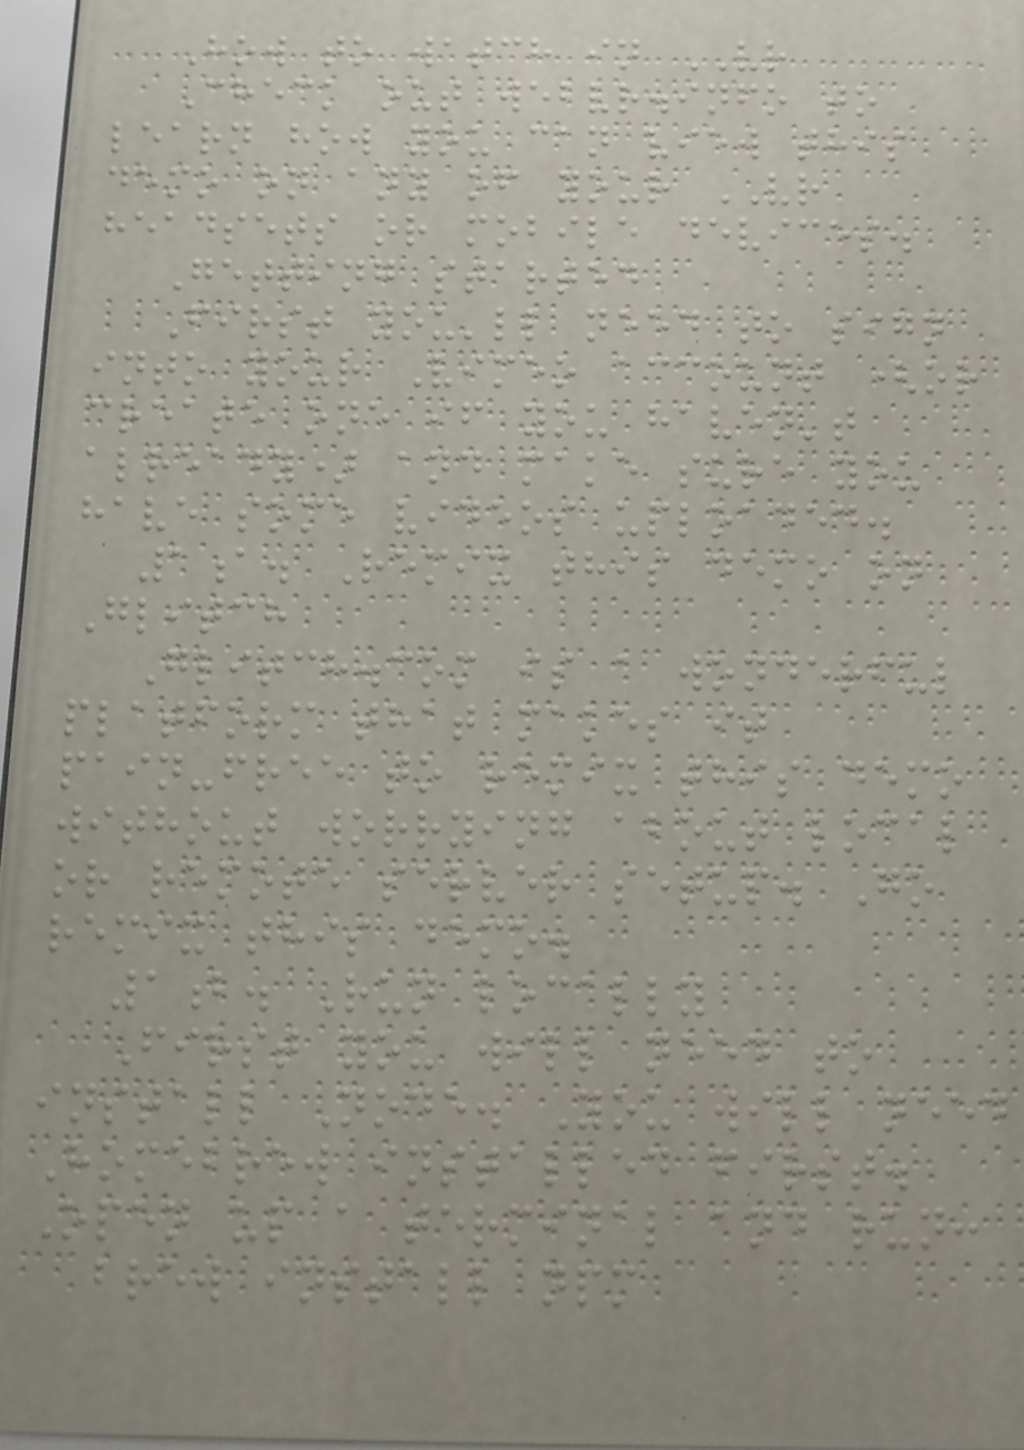How to watch in VR
Check out webvr.info to
learn how you can view this
demo on any of your VR
headsets or mobile devices.
Getting started
First you'll need to sign
into your Vimeo account (or
create one if you haven't
already) and make sure you
have some videos uploaded.
1a. Remix this demo on
Glitch
Glitch.com is a wonderful
platform that makes it
pain-free to remix this demo
without worrying about local
or remote server setup. Go
remix this demo.
1b. Run locally
First you will need to
install Node. You will need
Homebrew installed first.
Open up a terminal and run:
brew install npm
